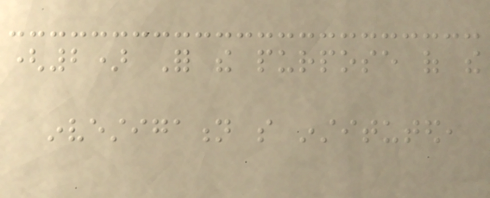(2) For the purpose of the
investigation so instituted,
